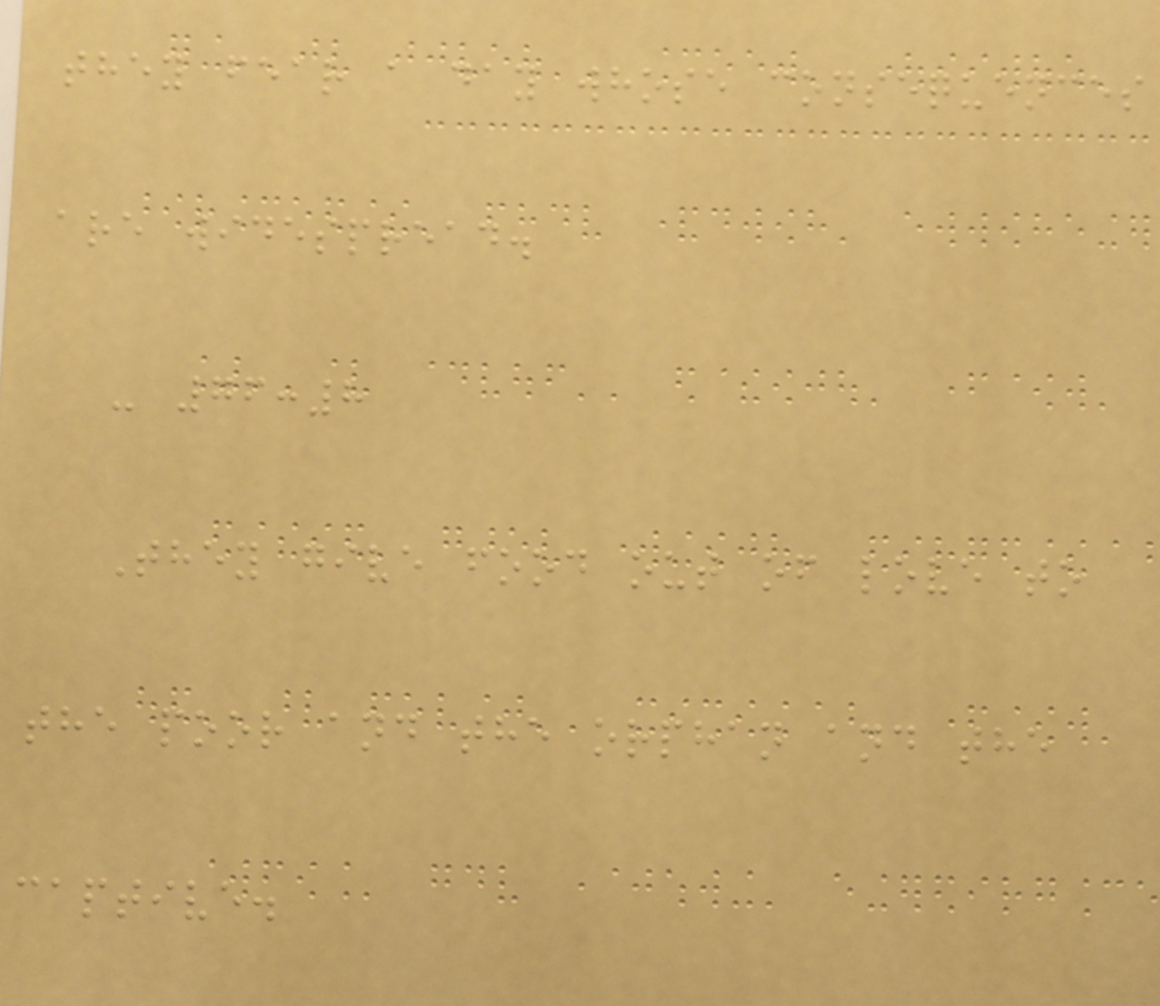they fear a day whose consequences
are widespread.
- 76:8
They give food out of love to
the poor and the orphan and the
captive.
